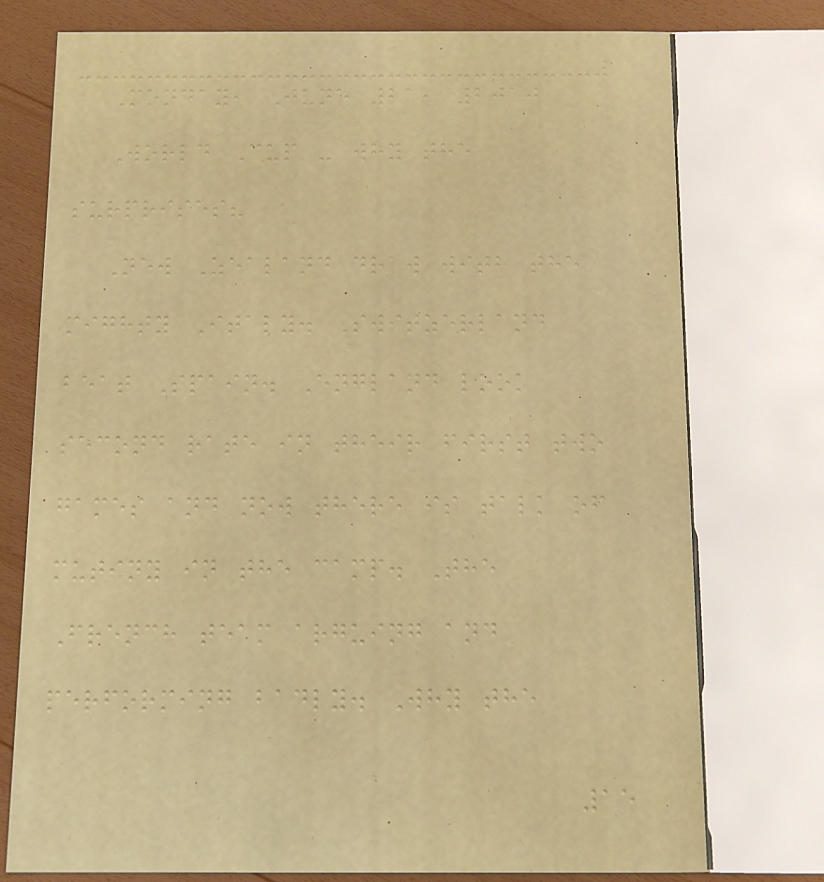Monday, June 21, 2010
World Cup - why the
surprises?
New Zealand draw with the
mighty Italy. Switzerland
beat Spain. England look
second rate in their first two
games and now there is talk of
mutiny in the camp. The
French team arguing and
performing badly. Why the
15
